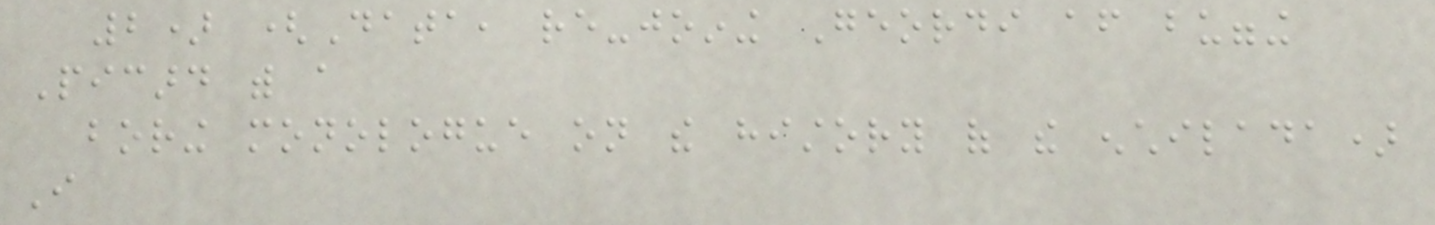2) (Data, re-joining Geordi after bugging
Picard with a
boring monologue on the history of the enchilada)
I
